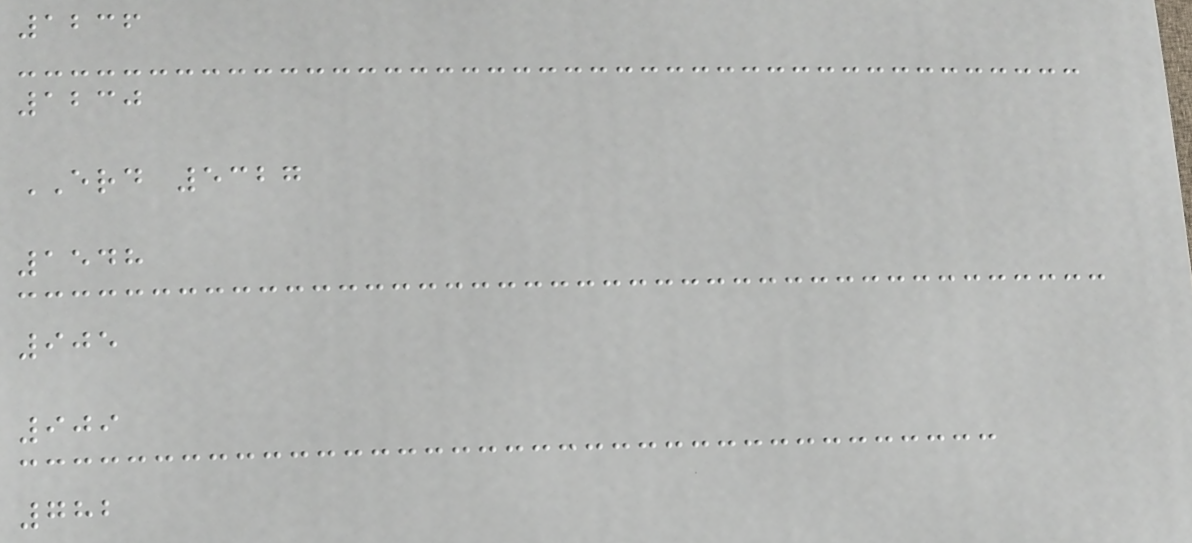1236
1230
ERD 5327
1548
905
909
782
